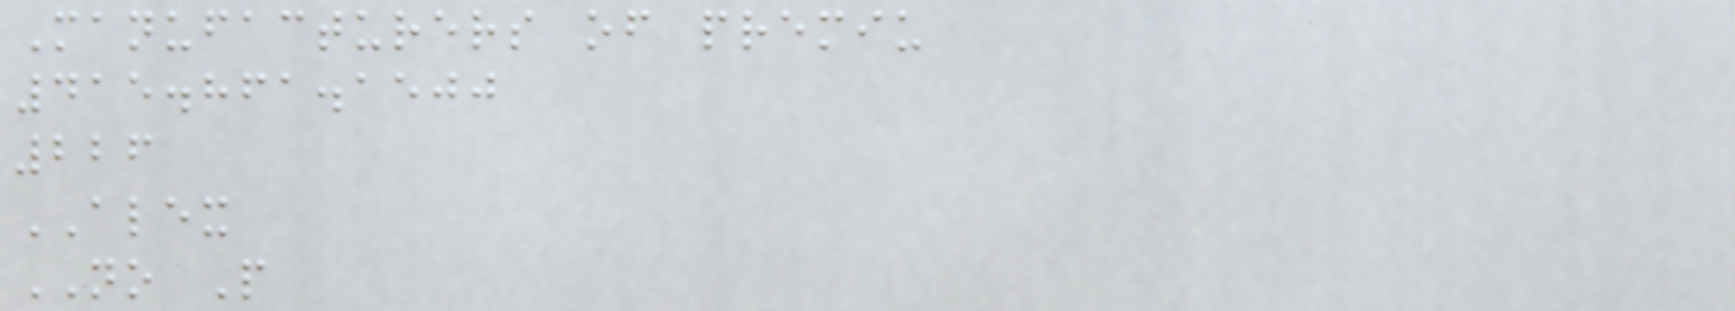Manufacturers of premiu
415.861.1500
226
ALEX
NO P
